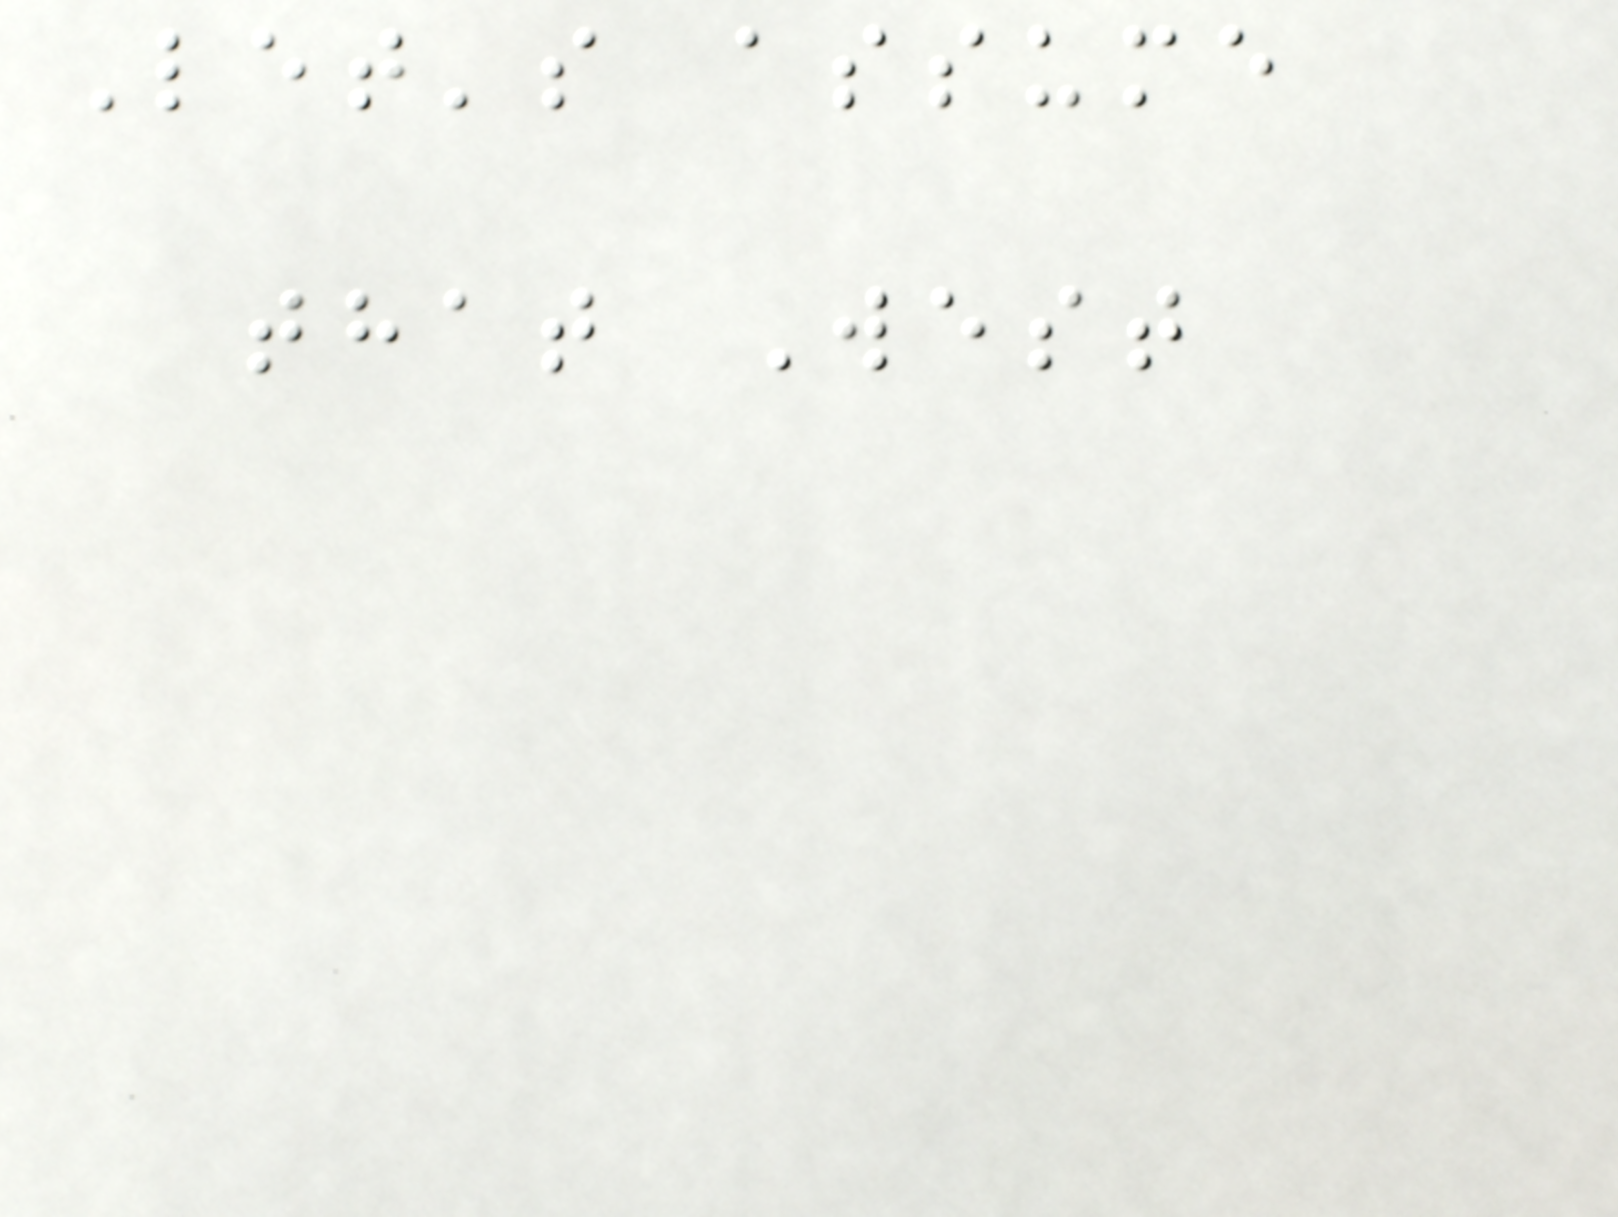Let's assume
that West
